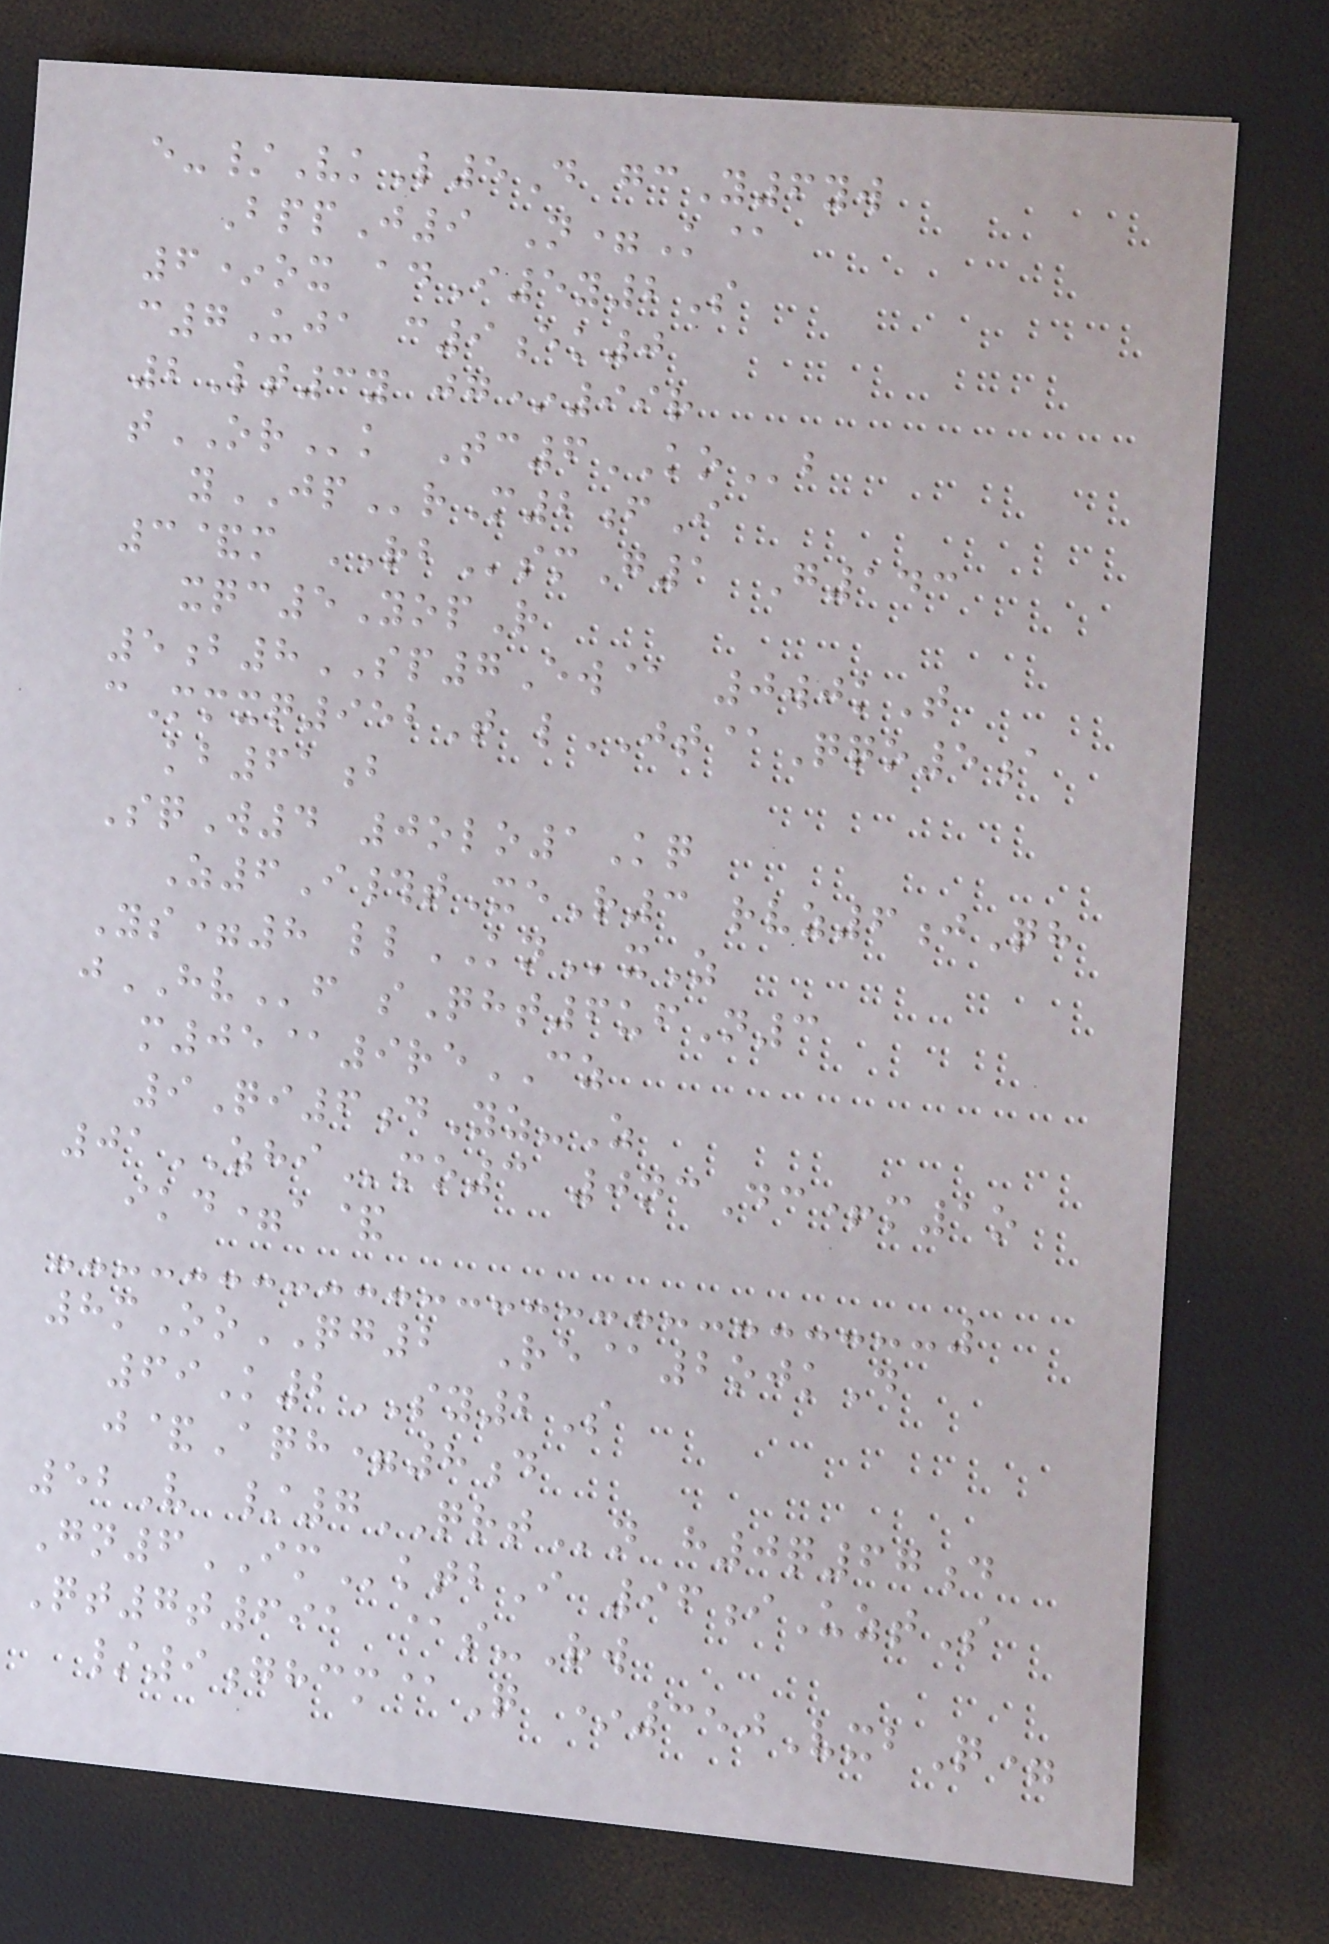e-/VkL5D gcY6yw
BppJ9 N=K@
6*ox adI5y2S
c7Uja c9ek0
2Lt3y jg*99r
tORk Tc6KOb
yJPrM2fI
3&m RBsmG1 G143
xqc5YopR
5b8SP7Ew@ 0wjkT
cMmxq952T lJT@Qqo5a
kb61b
SqW4 0olo1Kq
Z6I#tXeR3 rvz6jQh
Ys=8 llKNxZ
jHVf sQht6ufN3
m05@9reCZ
9Qi6dYz-Z
01ZHImo3 0ncDc+m1o
ikd=a&
8mOoQG2 Re@2ojkD
69K2SY2S
j&Aqh=8d
52V /7QRTn h0q67d
Gn6IMktbI 96iUztS
Qt7t691 @s-Rw
/9ghcm@Q *350VxbQ=
